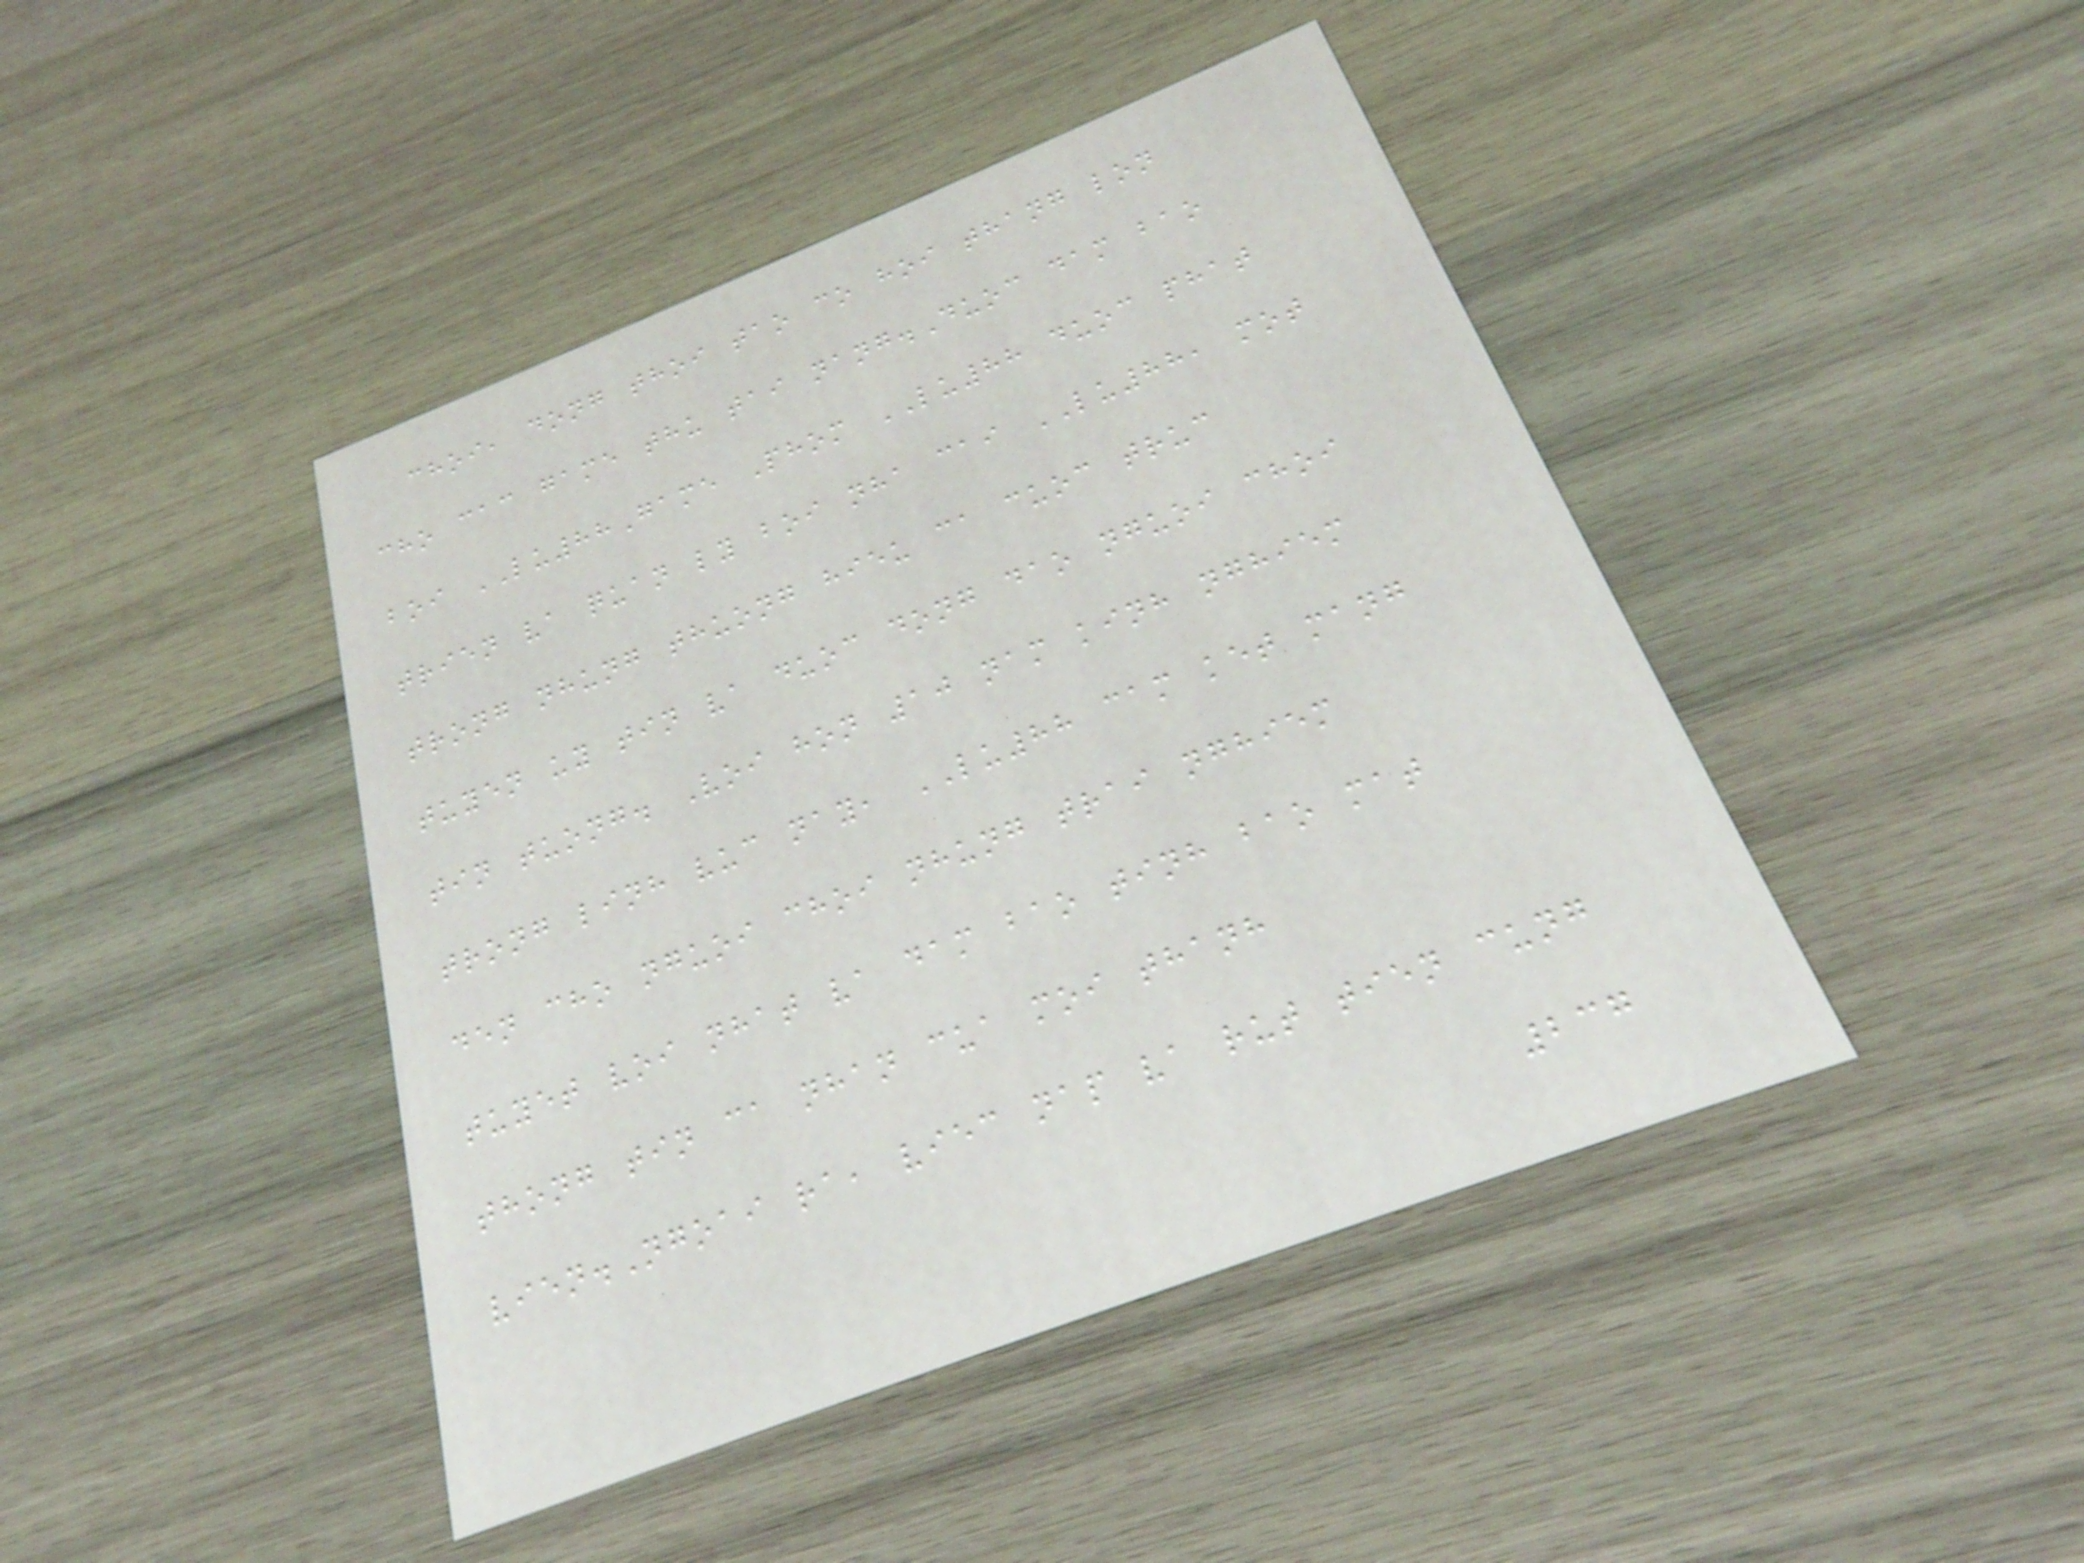choi, dong thoi tao co hoi thang lon
cho cac game thu tai nang.Duoc dam bao
boi LU88Game Phom LU88 duoc phat
trien va quan ly boi nha cai LU88, mot
trong nhung thuong hieu ca cuoc truc
tuyen uy tin va duoc dong dao nguoi choi
tin tuong. Voi hon 10 nam kinh nghiem
trong linh vuc nay, LU88 cam ket mang
den cho nguoi choi nhung trai nghiem
tuyet voi nhat va dam bao tinh bao mat
thong tin ca nhan cua moi thanh
vien.Ngoai ra, viec nap va rut tien cung
237
